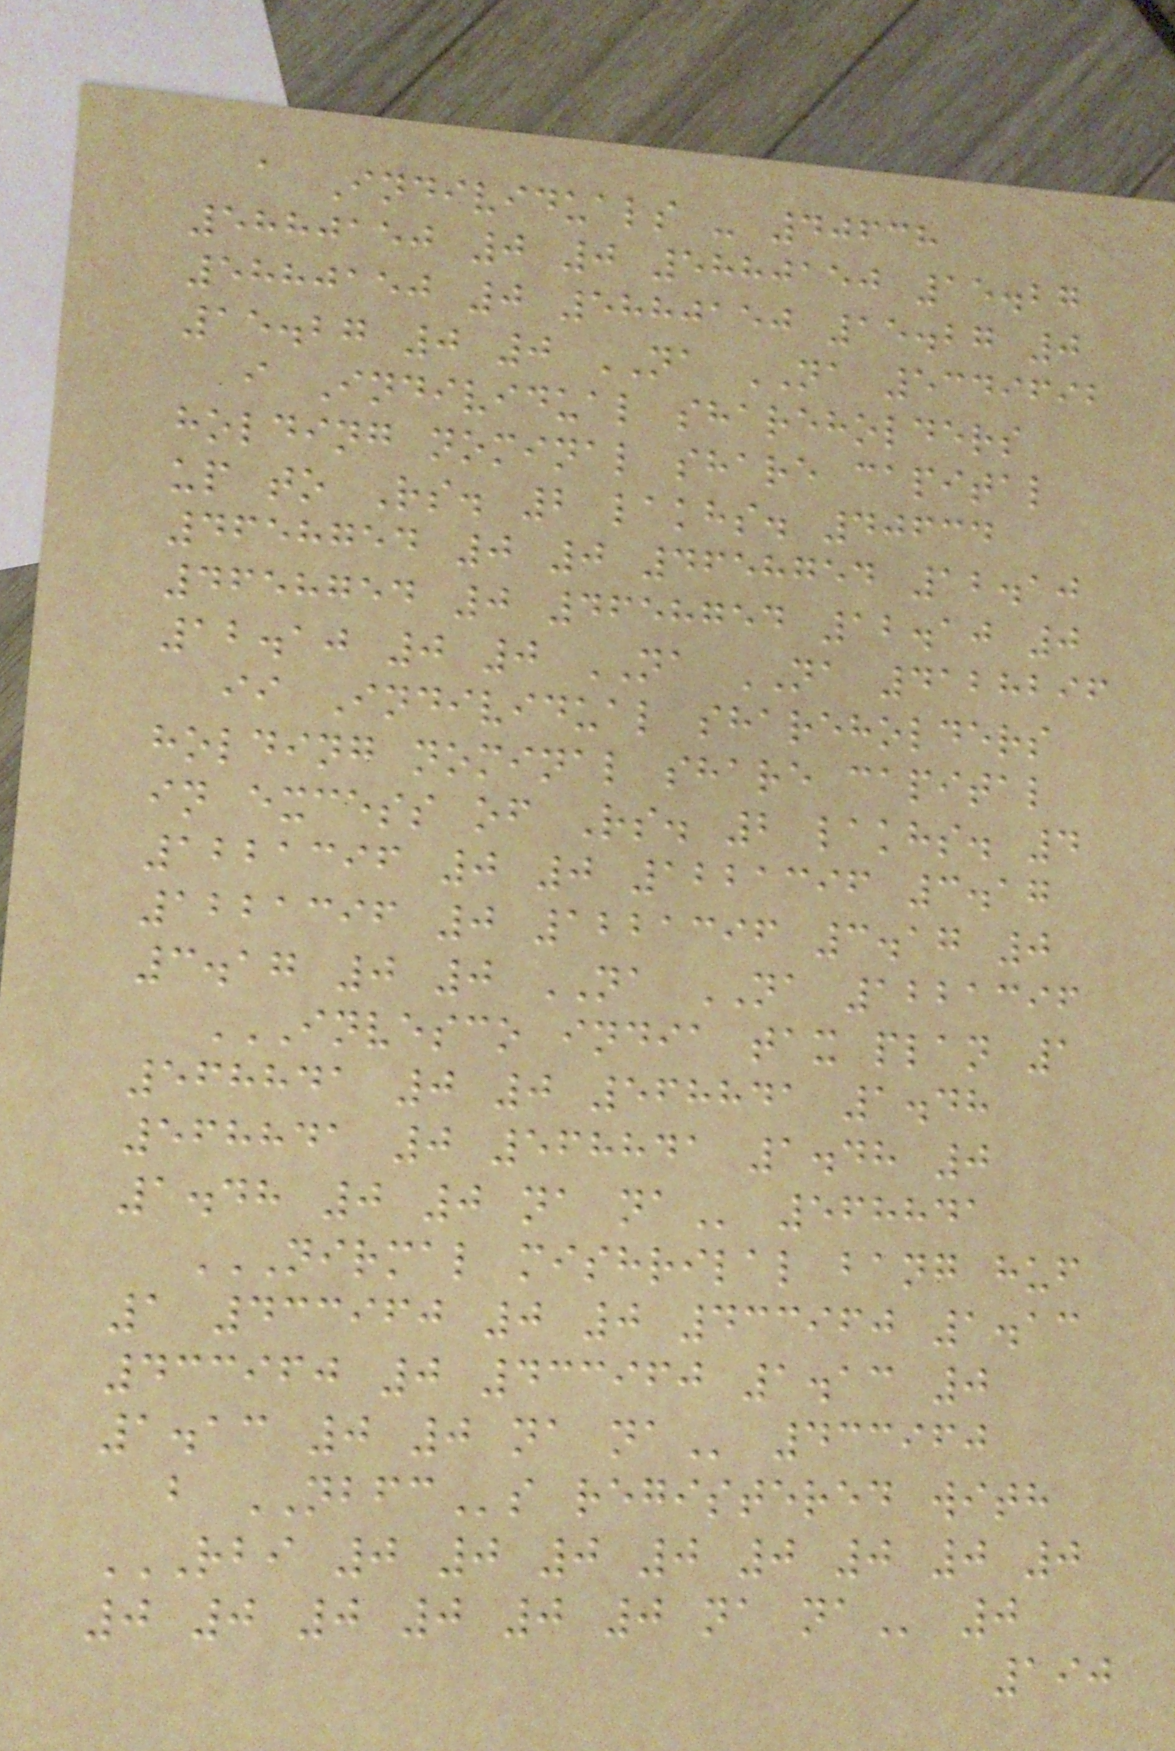a Individuals - 40638
5880150 0 0 5880150 15.27
5880150 0 5880150 15.27 0
15.27 0 0 NA NA 5349692
i Individual shareholders
holding nominal share capital
up to Rs. 2 lakhs. 40634
4658754 0 0 4658754 12.10
4658754 0 4658754 12.10 0
12.10 0 0 NA NA 4128296
ii Individual shareholders
holding nominal share capital
in excess of Rs. 2 lakhs. 4
1221396 0 0 1221396 3.17
1221396 0 1221396 3.17 0
3.17 0 0 NA NA 1221396
INVESCO INDIA TAX PLAN 1
568841 0 0 568841 1.48
568841 0 568841 1.48 0
1.48 0 0 NA NA 568841
NIRMAL MISHRILAL BANG HUF
1 433960 0 0 433960 1.13
433960 0 433960 1.13 0
1.13 0 0 NA NA 433960
b NBFCs registered with
RBI 0 0 0 0 0 0 0 0
0 0 0 0 0 0 NA NA 0
190
